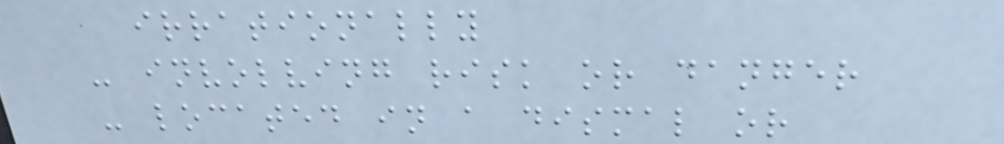irrationally
- involving risk or danger
- located in a dismal or
